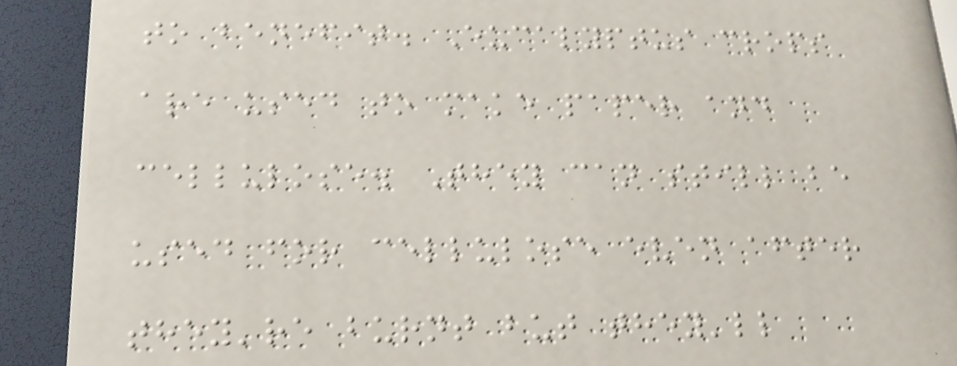to benefit. Eucalyptus crops
are used to make paper and
cellulose. They can still be
used for cellulose even after
they're burnt but they'll
